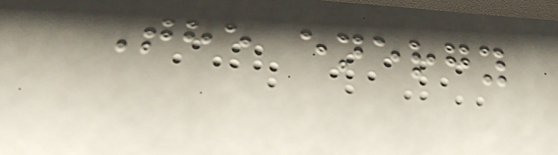The energy
